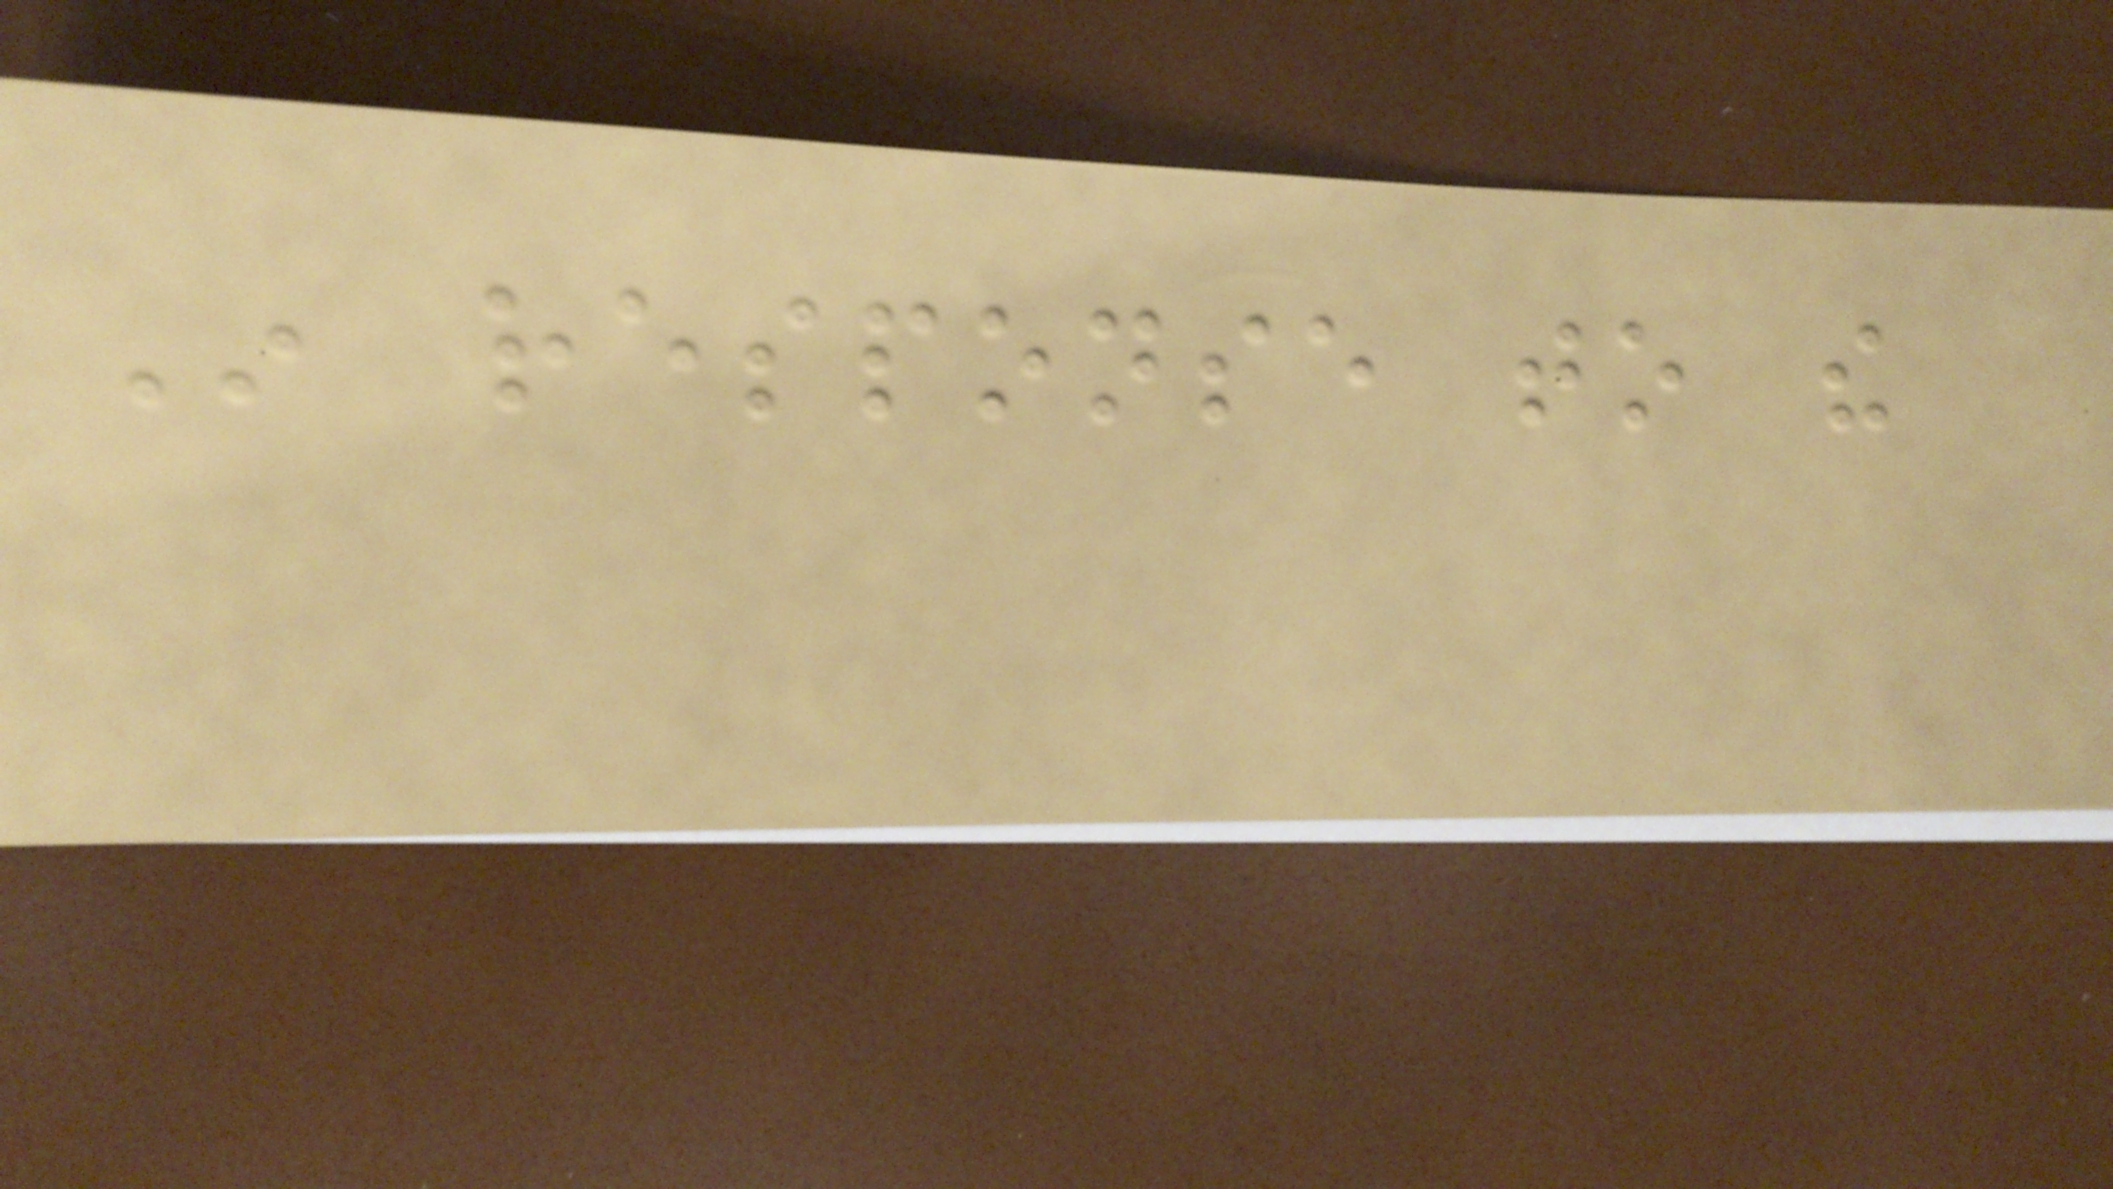In response to the
